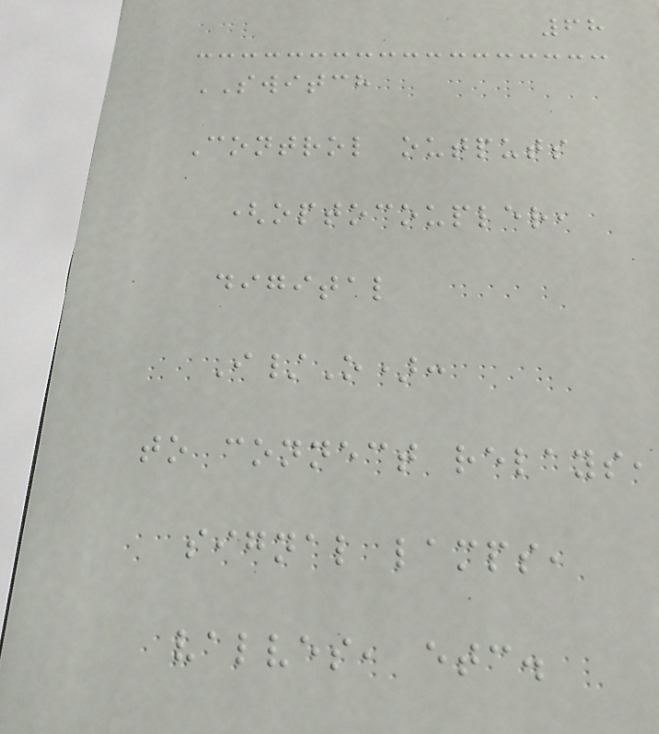68
SWITCH
Control outputs
(optocoupler,
digital
I/O):
to connect relays,
signal lamps,
valves, etc.
